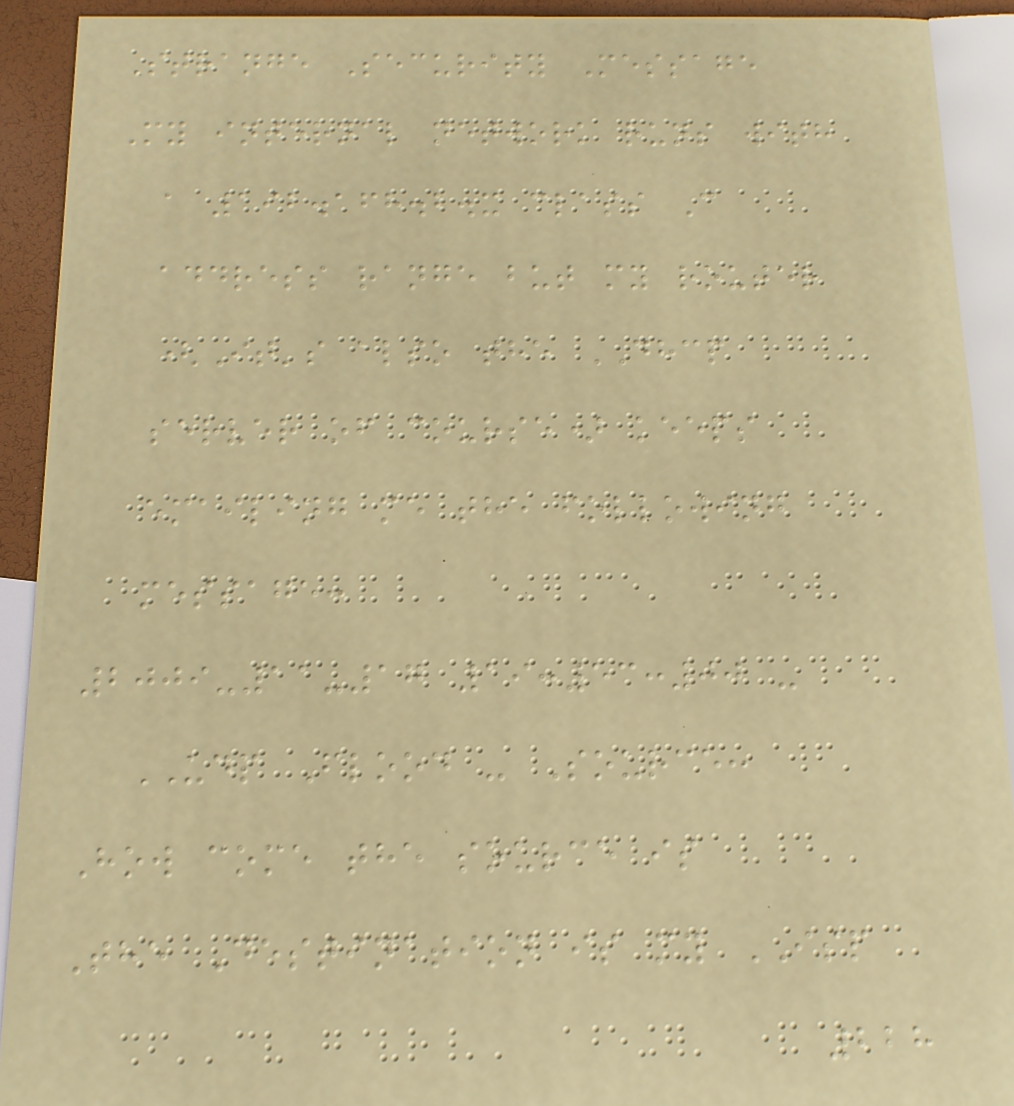Strange Security Message
My internal network runs with
a 192.168.2.x class C
address range but my router
(It's also the DHCP
server of course) keeps
emailing me the following
message:
2009-11-17 19:53:00 -
UDP Flood - Source:
How come the source is
The Destination is my ISP
228
